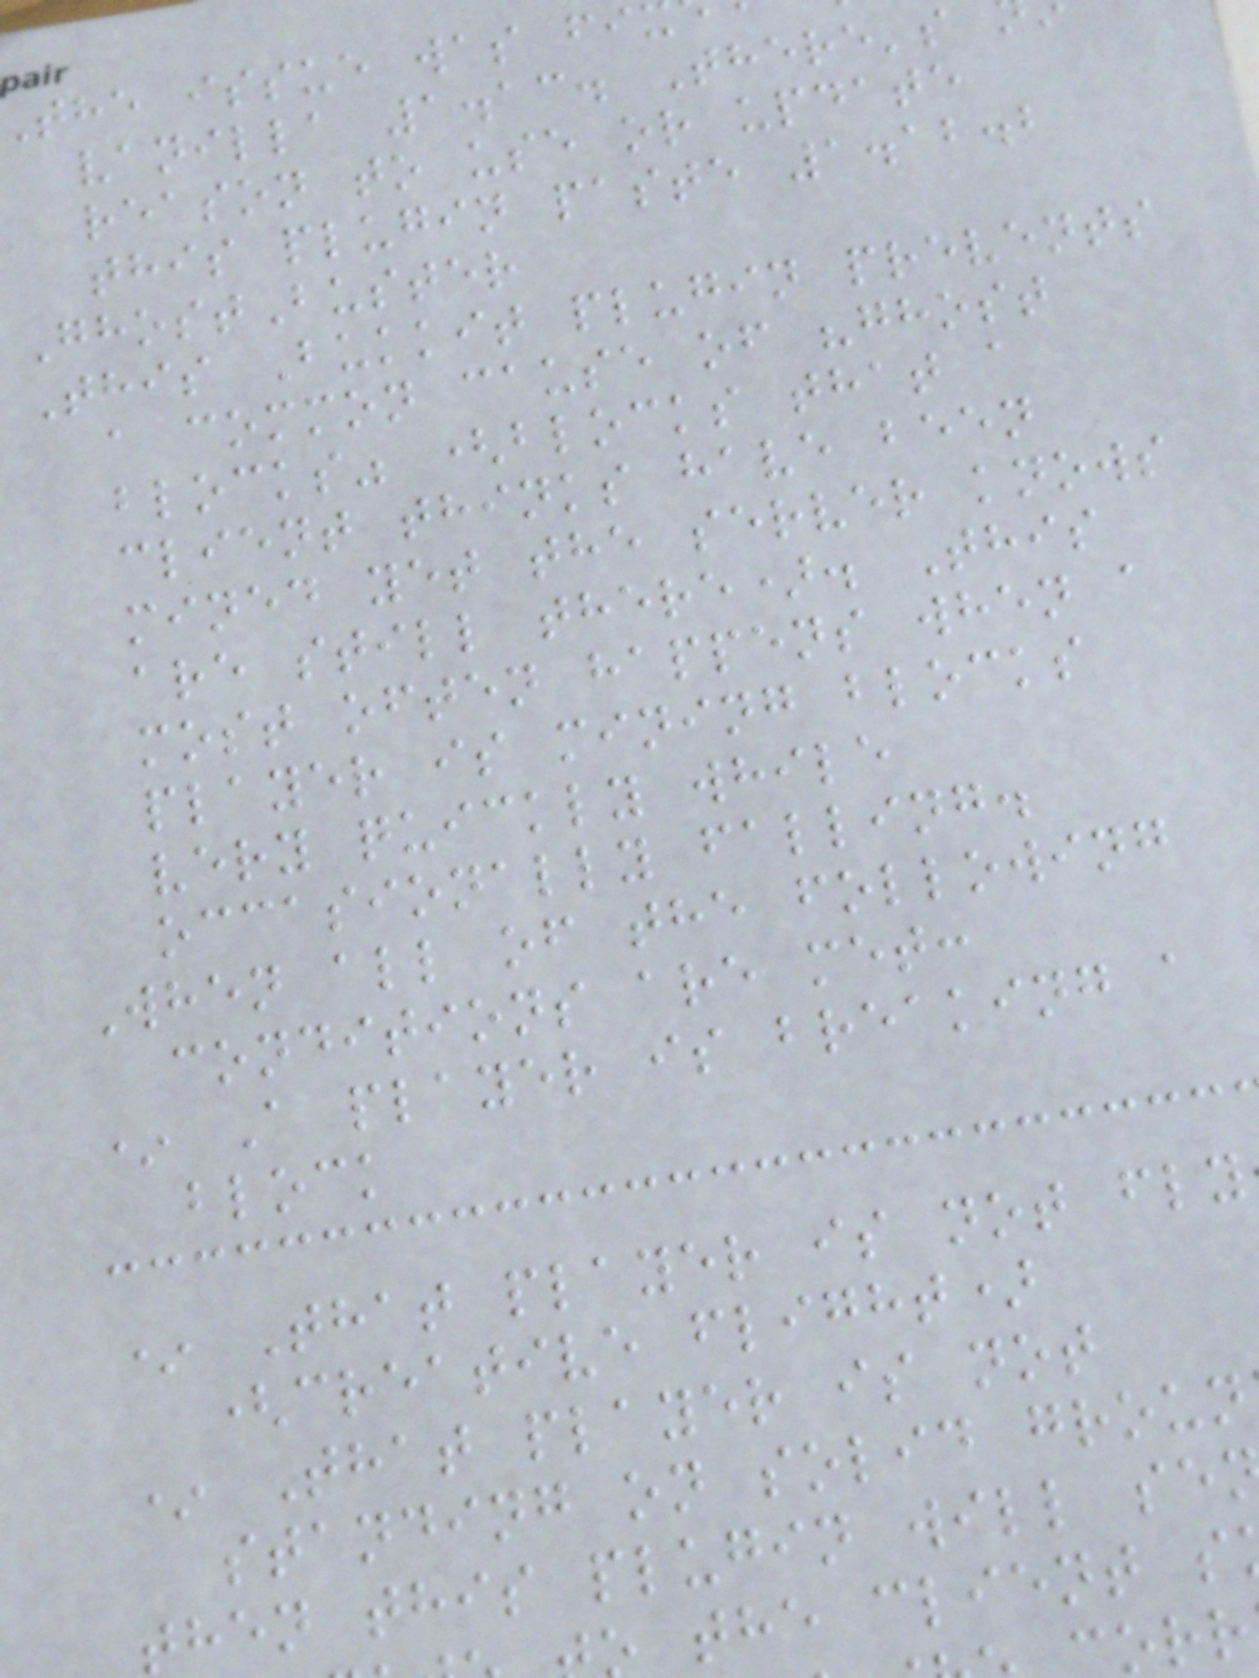the issue was fi
vanilla 1.13. There's
reason to use or update
this plugin paste 1.12.2
GhostBuster
This Bukkit plugin prevents
a common cause of "ghost
blocks" (blocks that a
client thinks have been
mined yet the server knows
are still there). This
most often happens when a
player is mining blocks
very quickly while
occasionally falling.
When all of the following
conditions are met:
* A player is breaking a
block
* That player is not fly
(creative flight)
* That player is not
standing on solid groun
then this plugin will se
the client s
